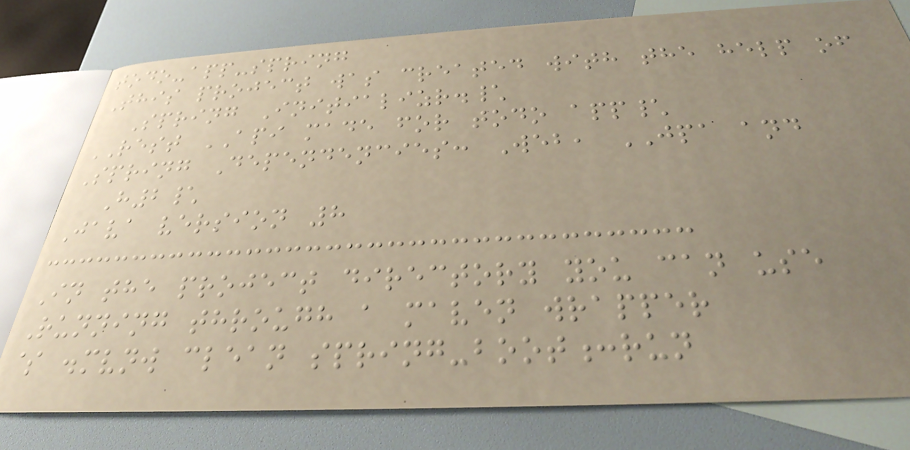todo-app-spring
This project was created with the help of
Spring Initializr.\
REST API made for todo app\
Spring Dependencies: Web, JPA and
H2\
Java version 8
In the project directory you can use
Running through a maven wrapper
$ .mvnw clean spring-boot:run
